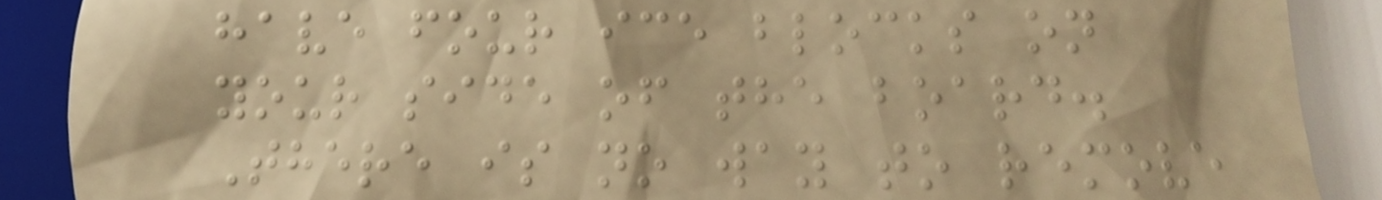have four ice blocks on
your side of the board.
There is no way to remove
